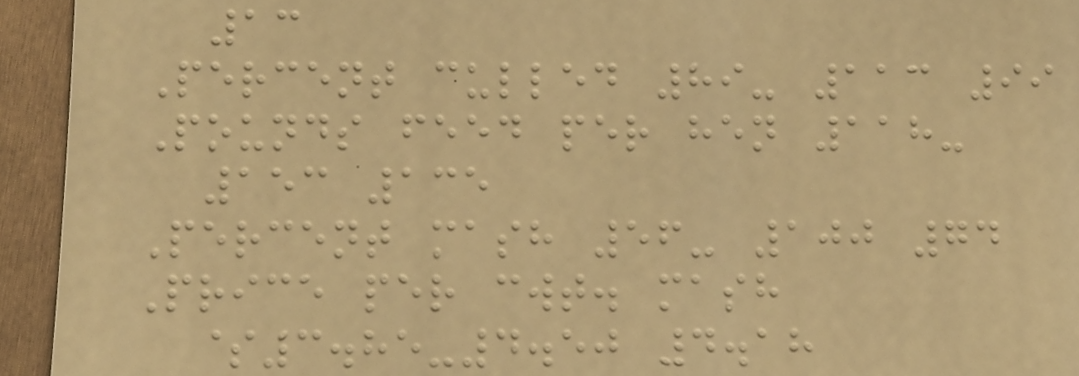13
Percent culled 89- 113 99
Pounds feed per hen 118-
153 135
Percent mash 56- 100 74
Price per cwt. mash
$3.85-4.50 4.18
